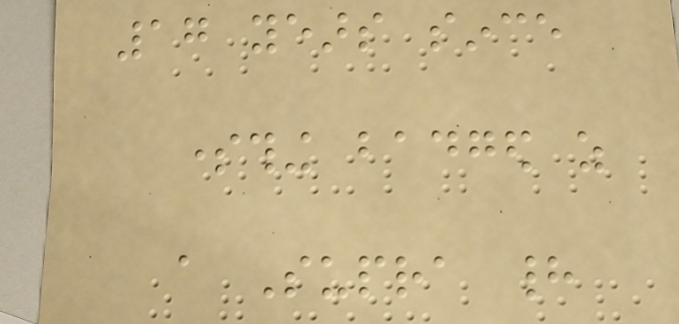17 years since
something badged as
a Supra had
